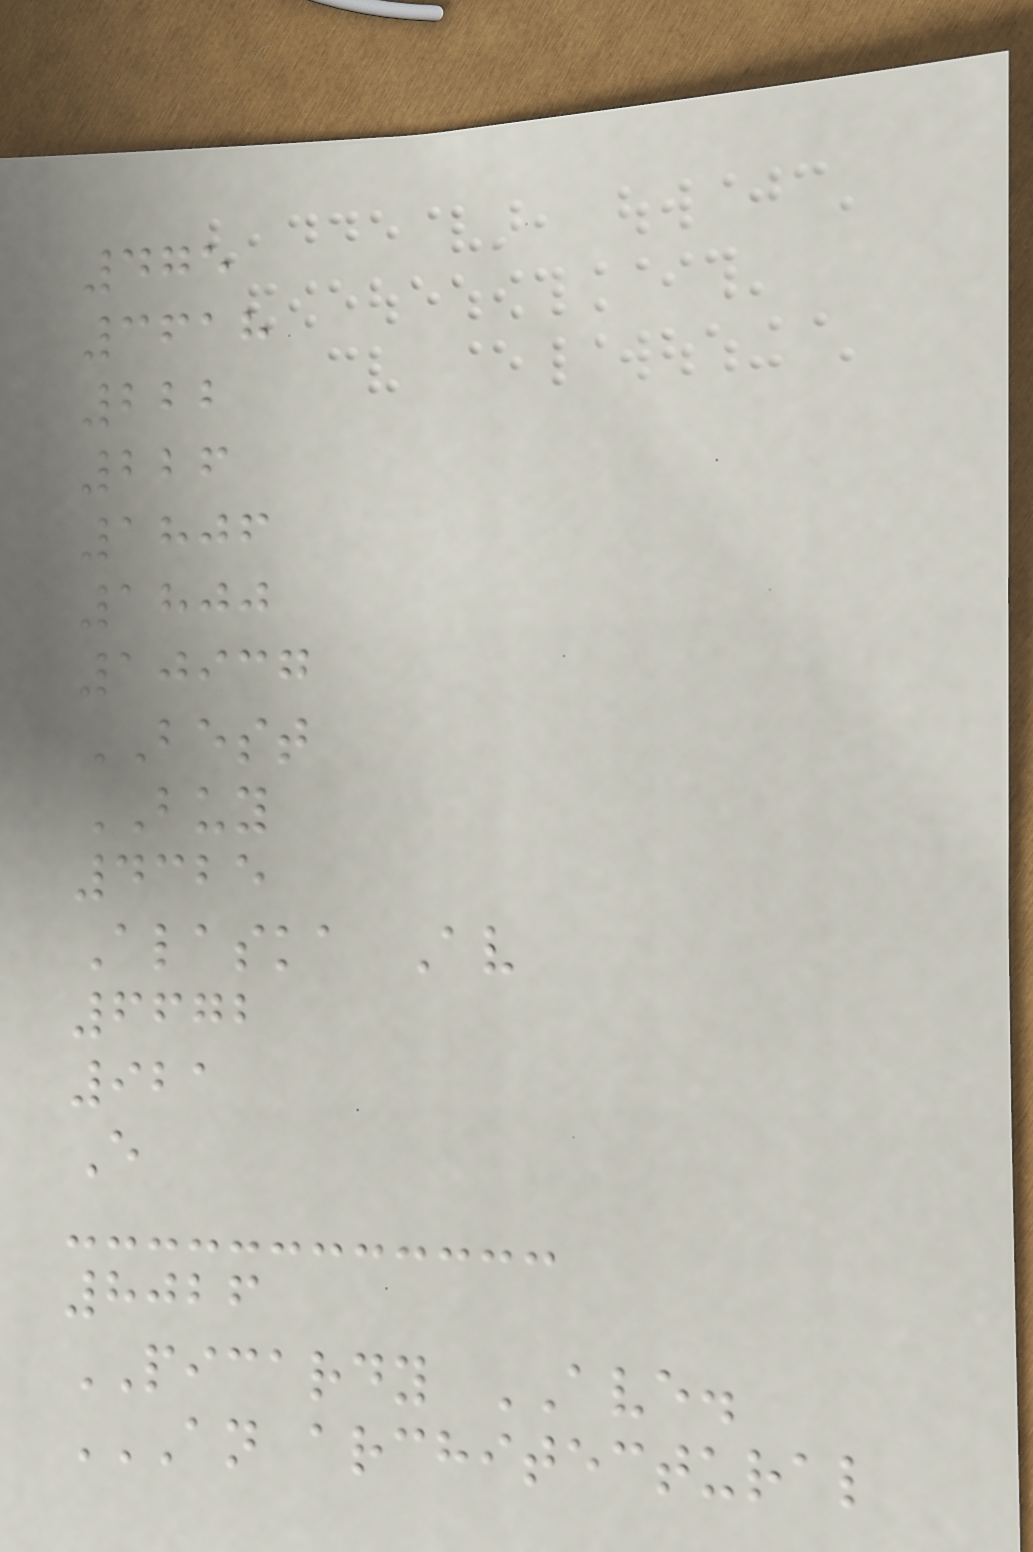475
3618
222
226
1806
1800
10937
BEST
BUY
4325
Alaska Av
6672
921
E
8026
PICARDY AVE.
AN ARCHITECTURAL
